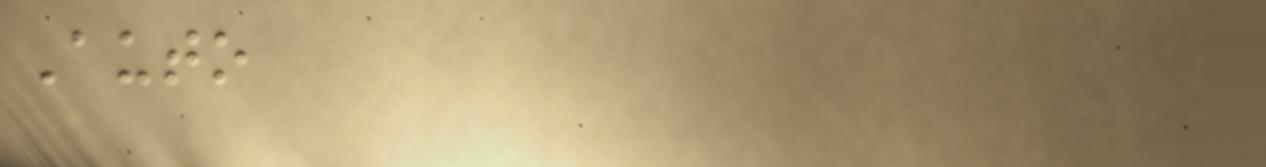Auto
